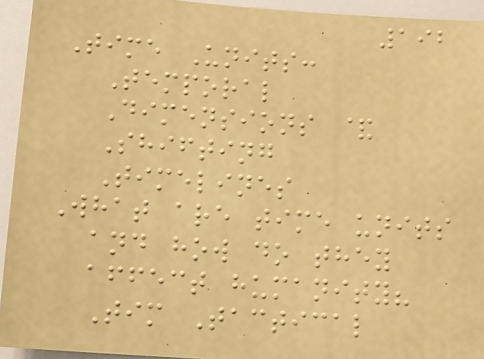192
Time Units:
Temporal
Dimensions &
Shifting
Timelines
What are time units
and how do they
affect humanity?
Tim Tactical
